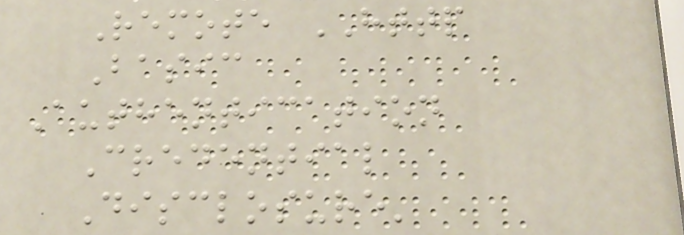Remote HTTP
Basic
Authentication
Credential
Disclosure'
